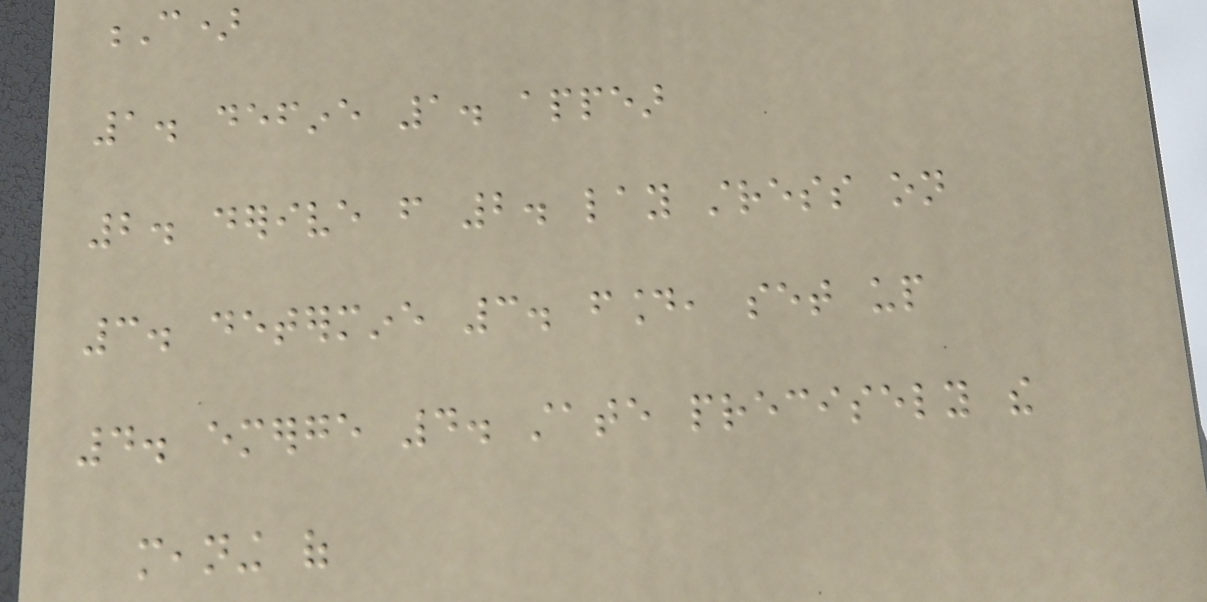C)
1. define 1. appear
2. derive from 2. lay stress on
3. determine 3. found, set up
4. emerge 4. state precisely the
meaning of
